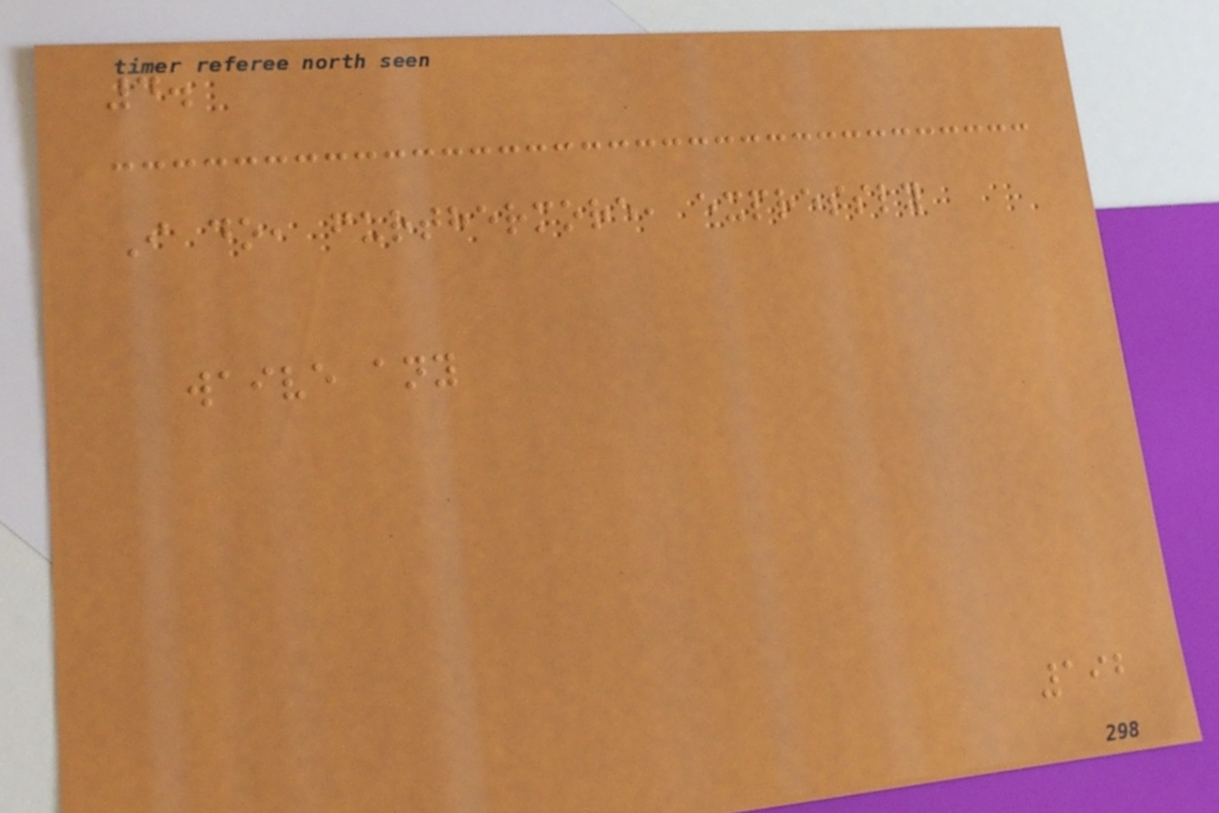4.
I do, furthermore, expressly
waive any
192
